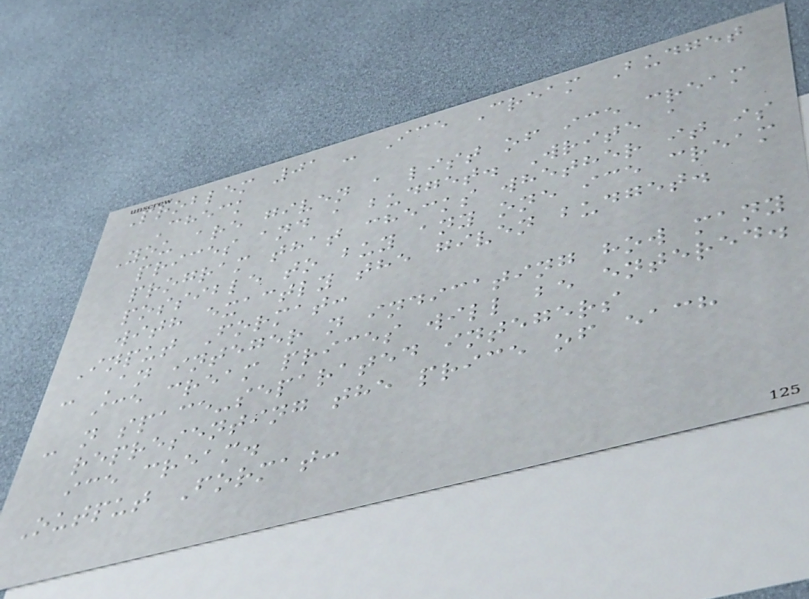Problem 01 - Ice Cream Budget
Check
You are given a list of ice cream
prices and a budget. Write a
program that checks whether it is
possible to buy any one ice cream
with exactly the given budget.
Input Format:
- An integer n indicating how many
ice cream prices will be entered.
- n space-separated integers
representing the price of each
ice cream.
Output Format:
